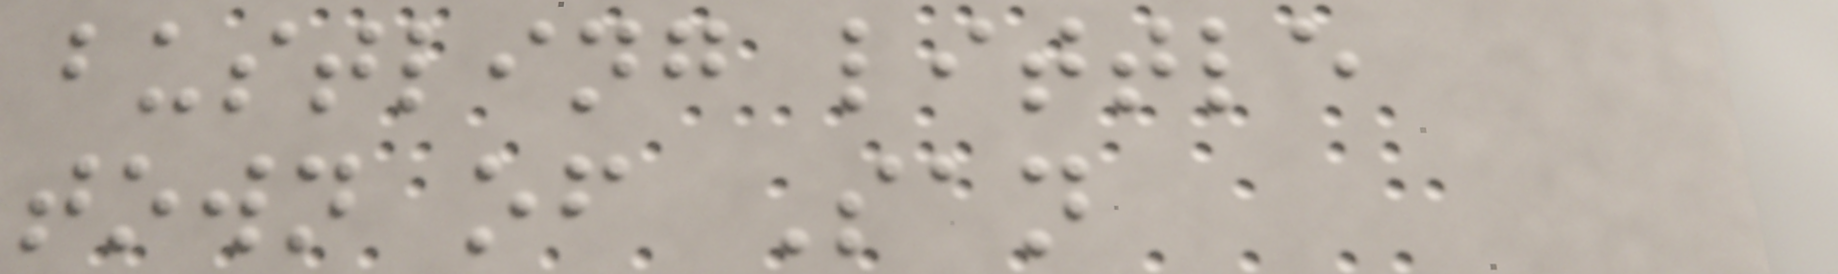bustling little
town of San
